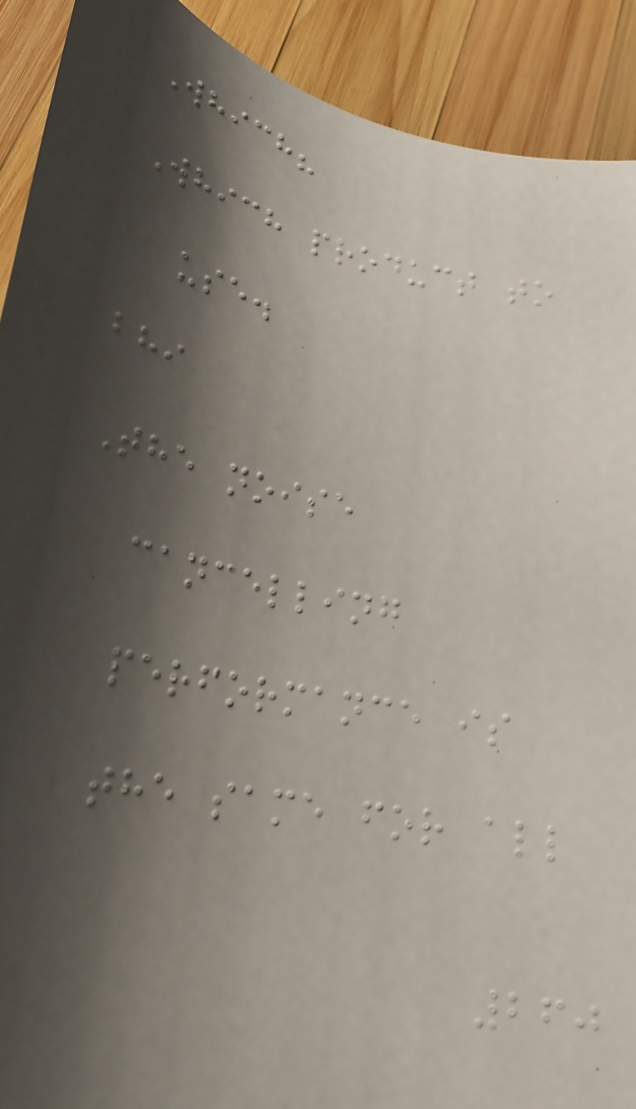Which?
Which product to
use.
bhi
The noise
cancelling
performance is
the same for all
260
